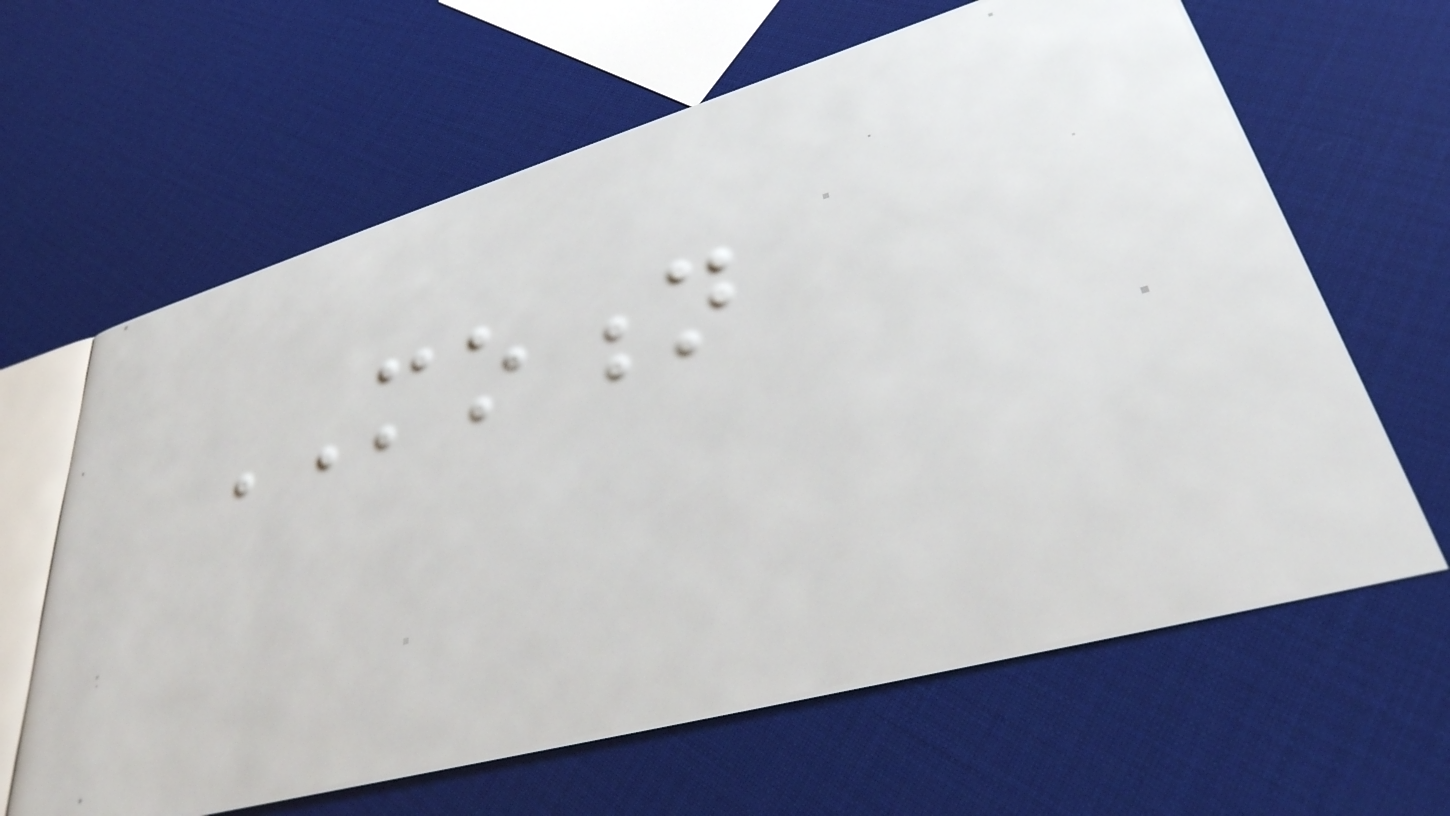MOTION
